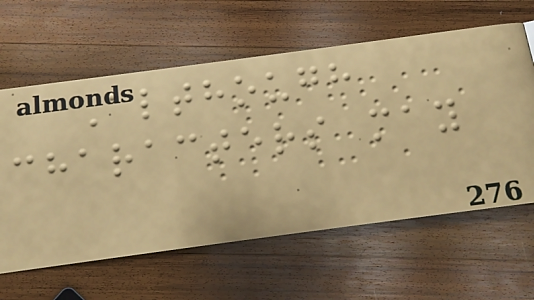Although
characters may
